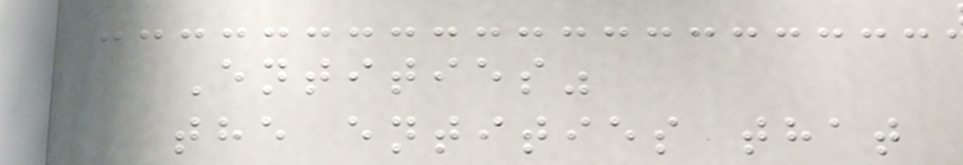Entities"
the entities that
